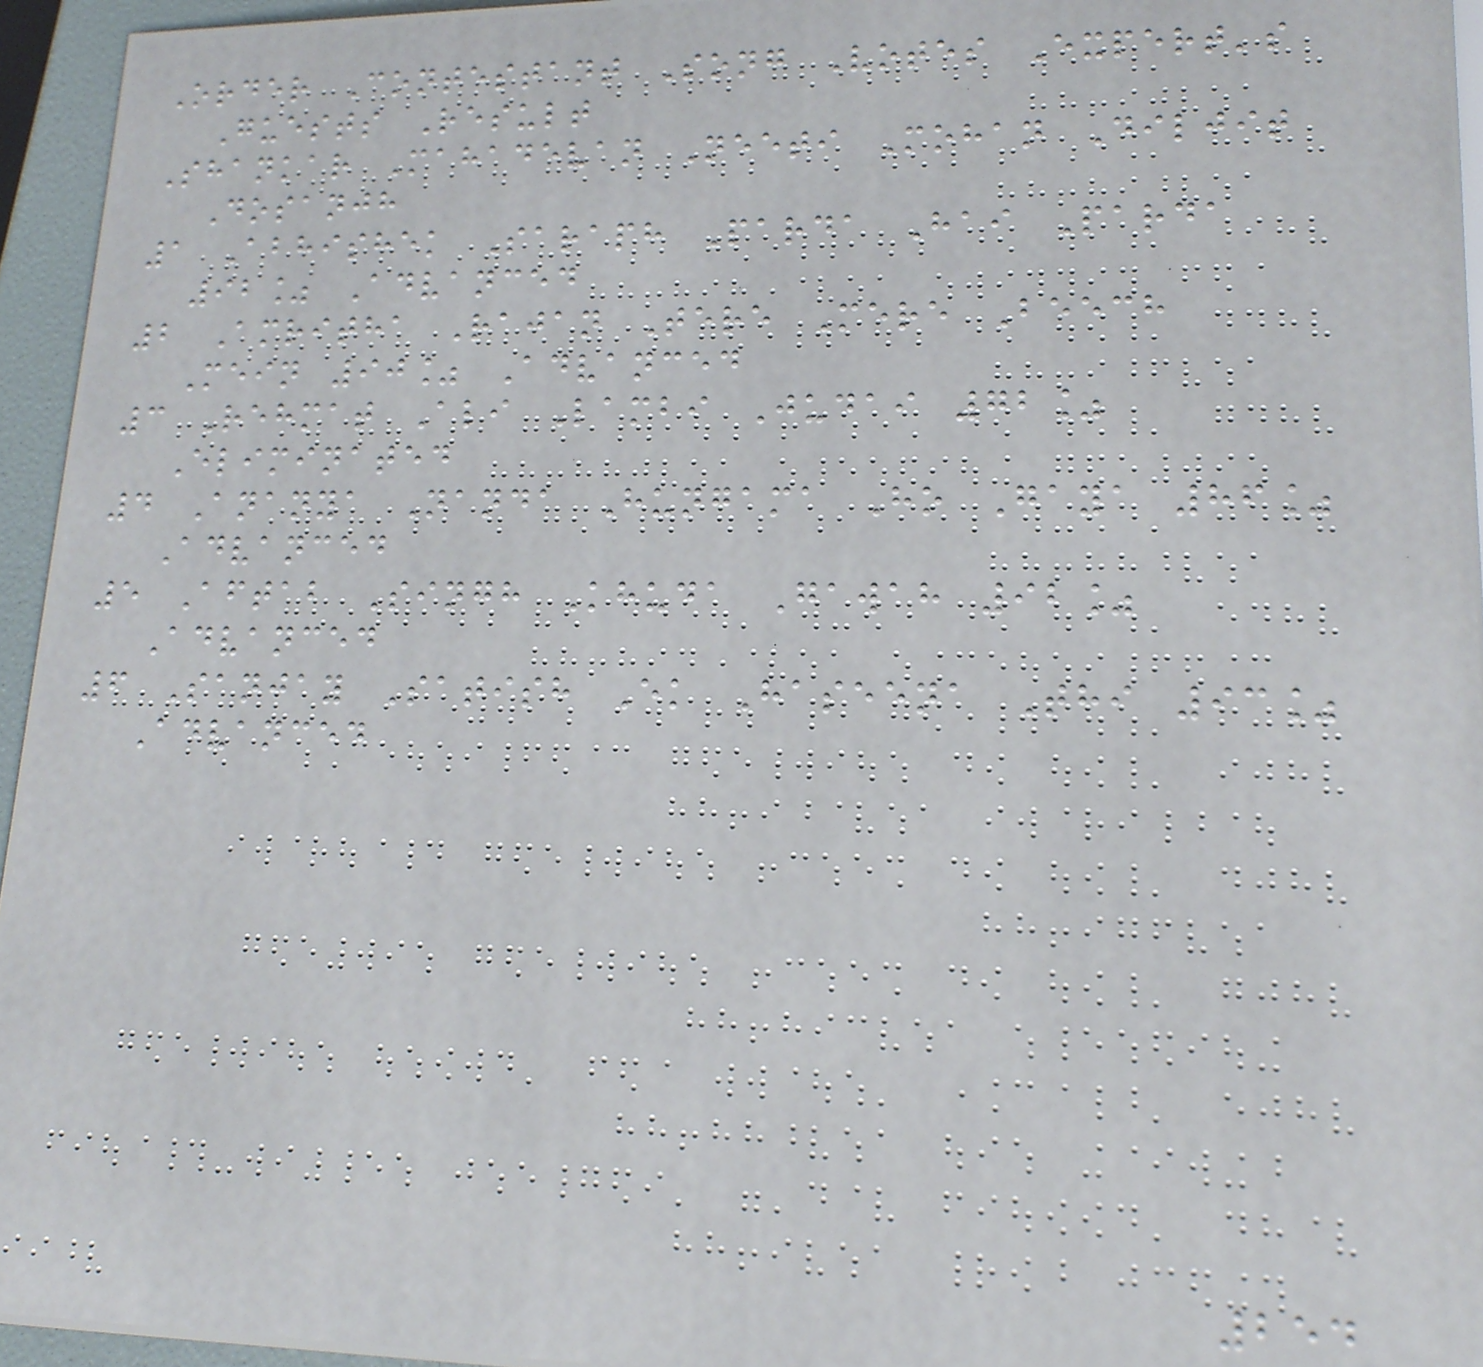Order Contestant Song Votes Expert's
Guests Result
Shankar Mahadevan Neeti Mohan Diljit
Dosanjh
1 Abhishek Saraph Parda Hai Parda
92% Advanced
2 Amritha Rajan Tere Mere Beech
Mein 90% Advanced
3 Rehmat Ali Lambi Judai 72%
Eliminated
4 Ananya Nanda Hungama Ho Gaya 86%
Advanced
5 Aftab Singh Khuda Gawah 92%
Advanced
6 Sanjay Satish Ek Haseena Thi 93%
Advanced
254
